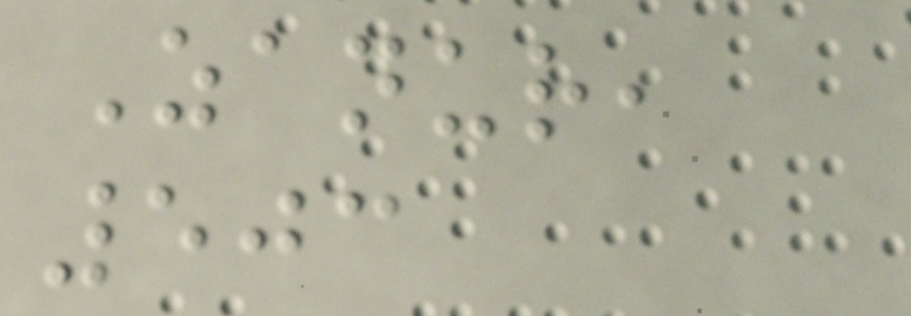Zanur,
503
